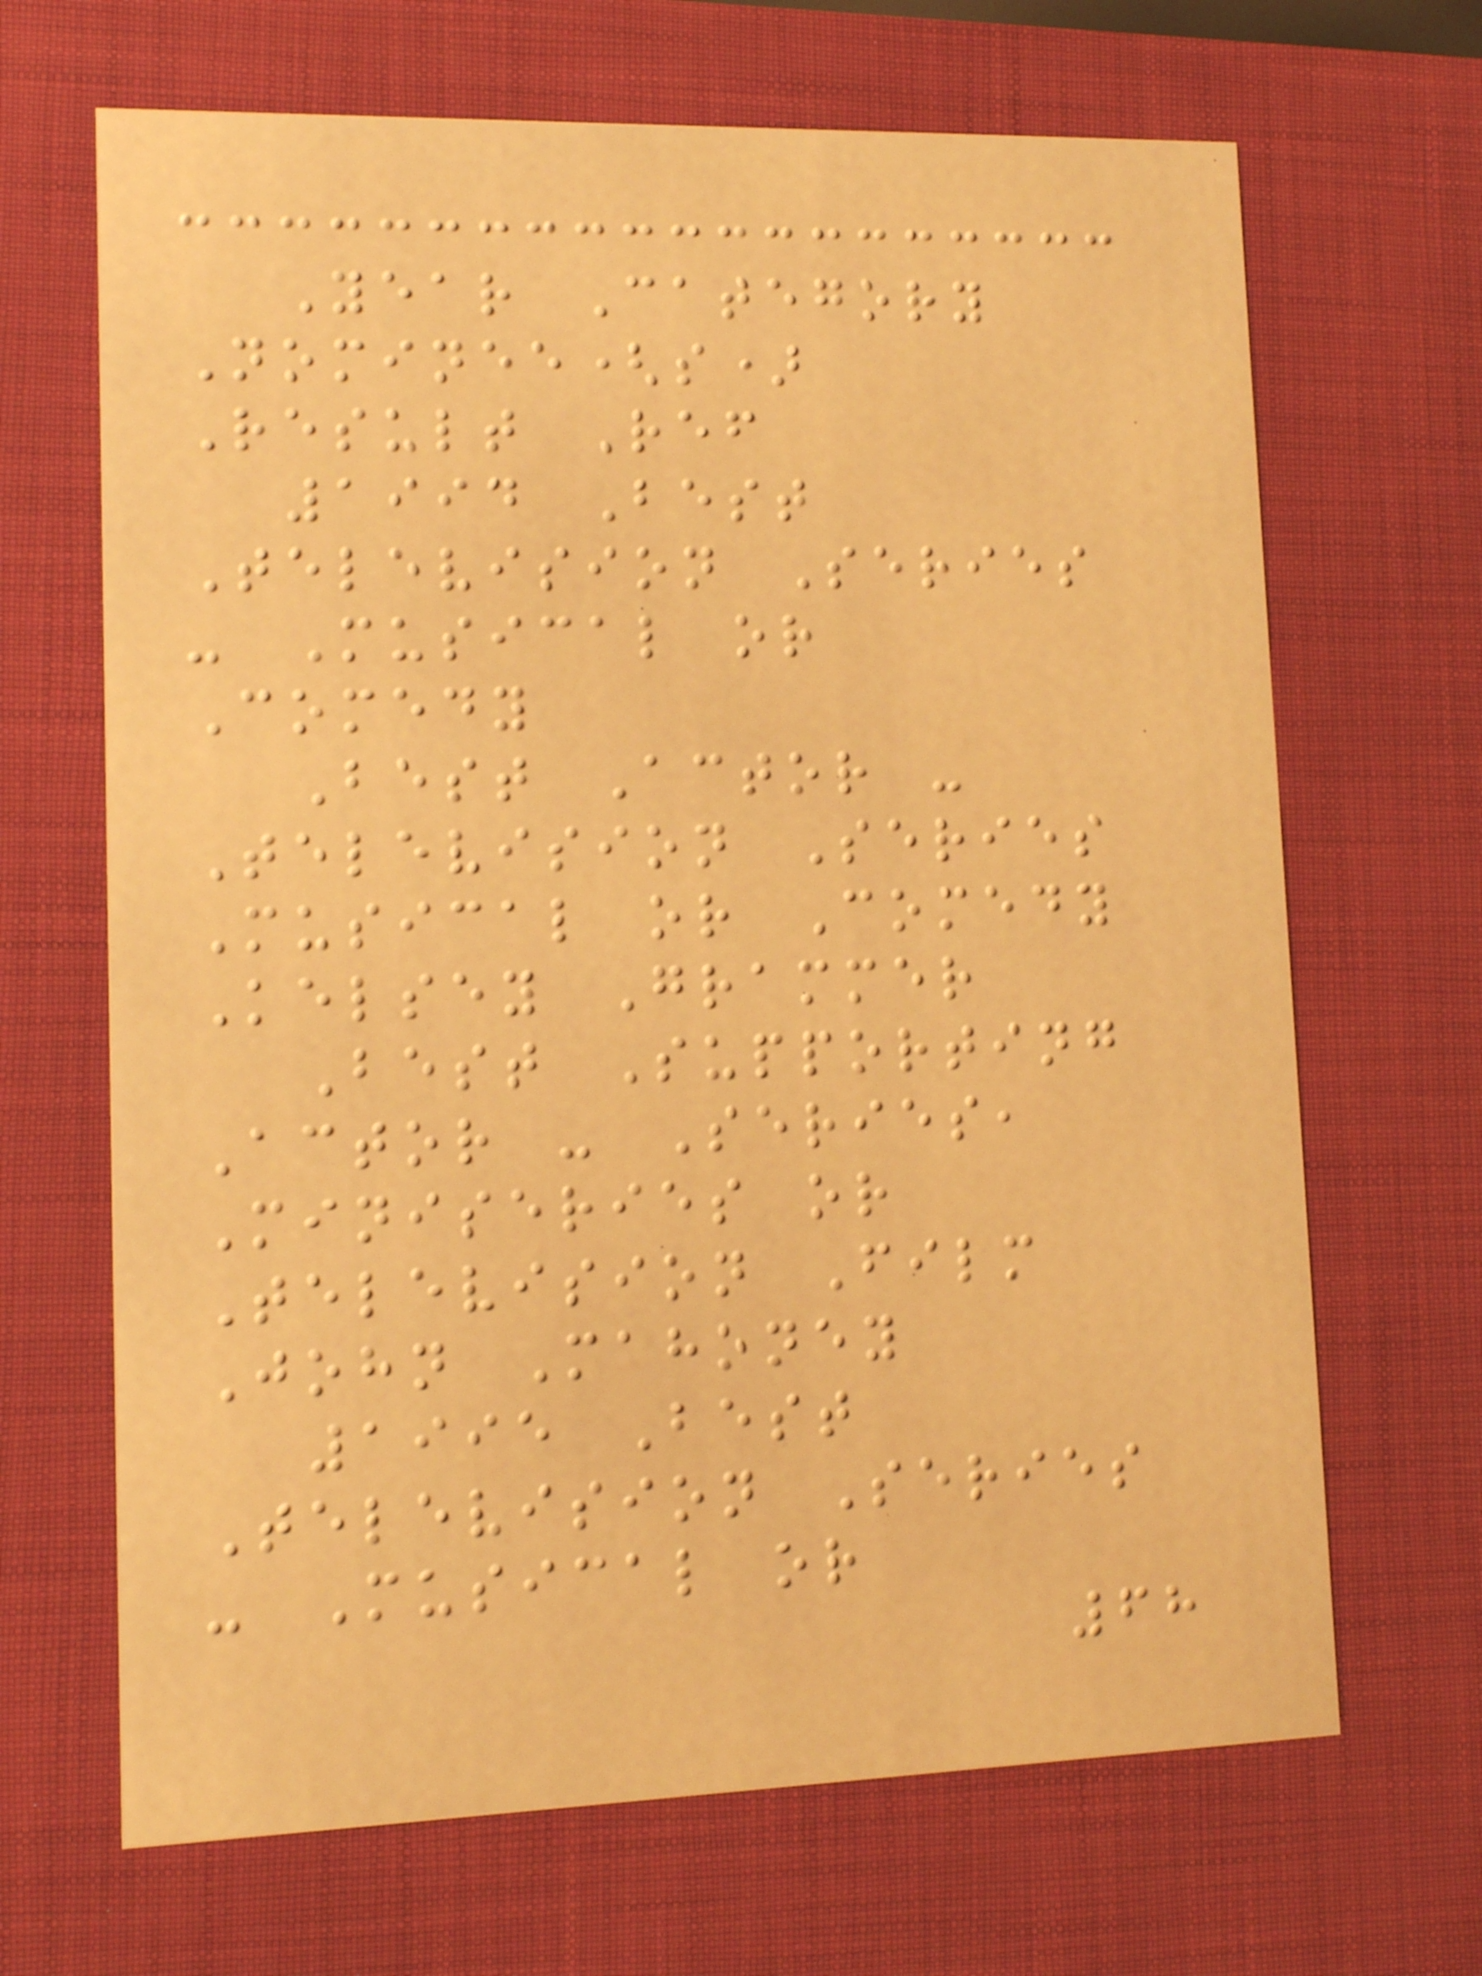Year Category
Nominee(s)
Result Ref
1994 Best
Television Series
- Musical or
Comedy
Best Actor -
Television Series
Musical or Comedy
Kelsey Grammer
Best Supporting
Actor - Series,
Miniseries or
Television Film
John Mahoney
1995 Best
Television Series
- Musical or
68
